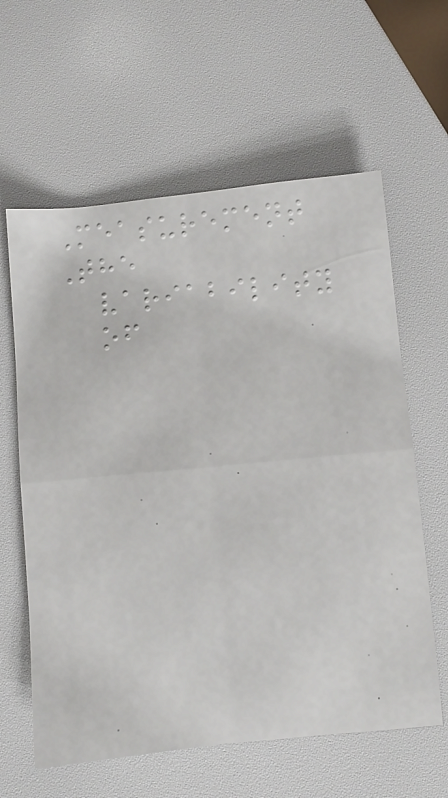Measurement
The
variability
of
